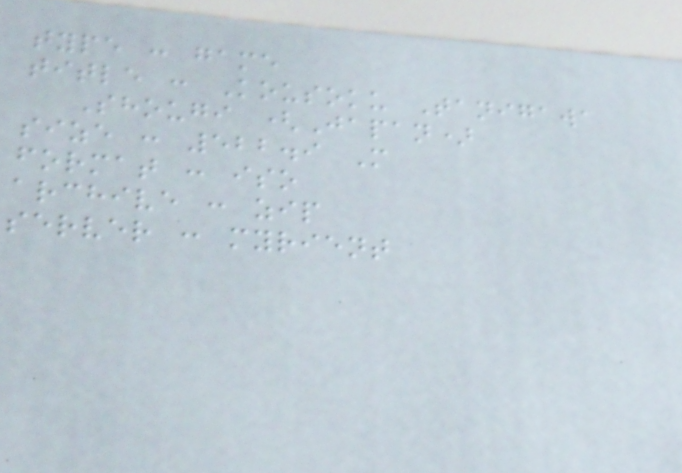type : game
title : Kousoku Tanigawa
Shougi (Japan)
size : 522.9 M
format : iso
archive : zip
server : myrient
